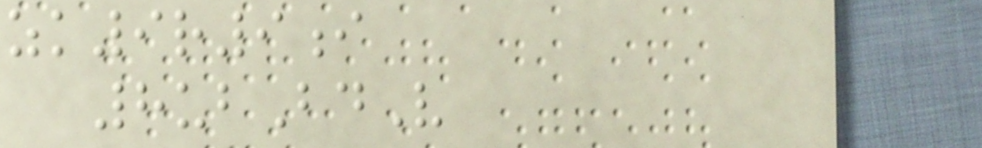zk9r9i
8ubBdV
